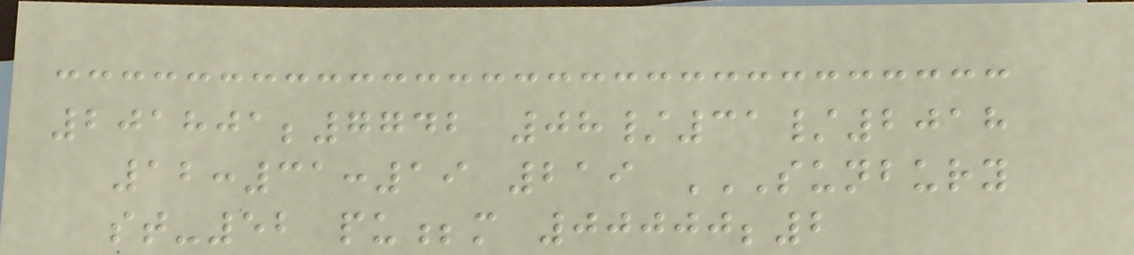201801;7742 08/31/2018
12:31:19 219 SUNBURY
ST-52 PU;M 00000;2
